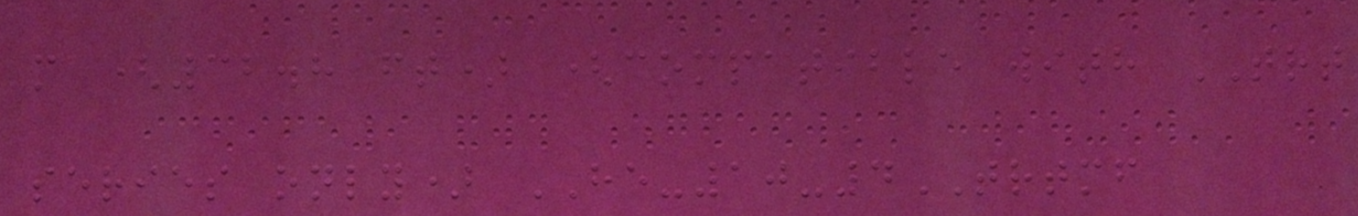m (32.8 ft) (compatible with TRT
series only) HE-10-4TRTMF
